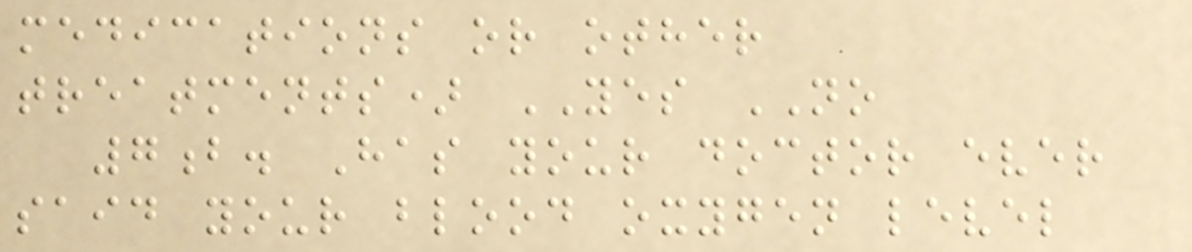medications or other
treatments) YES NO
7b. Has your doctor ever
said your blood oxygen level
